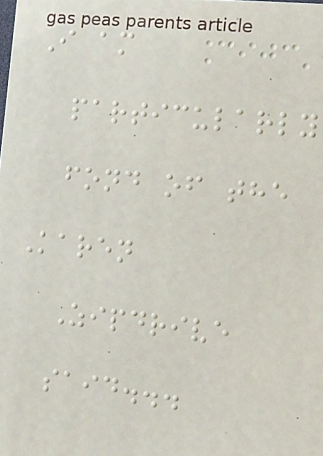I am
particularly
fond of the
Karen
Zipdrive
said...
